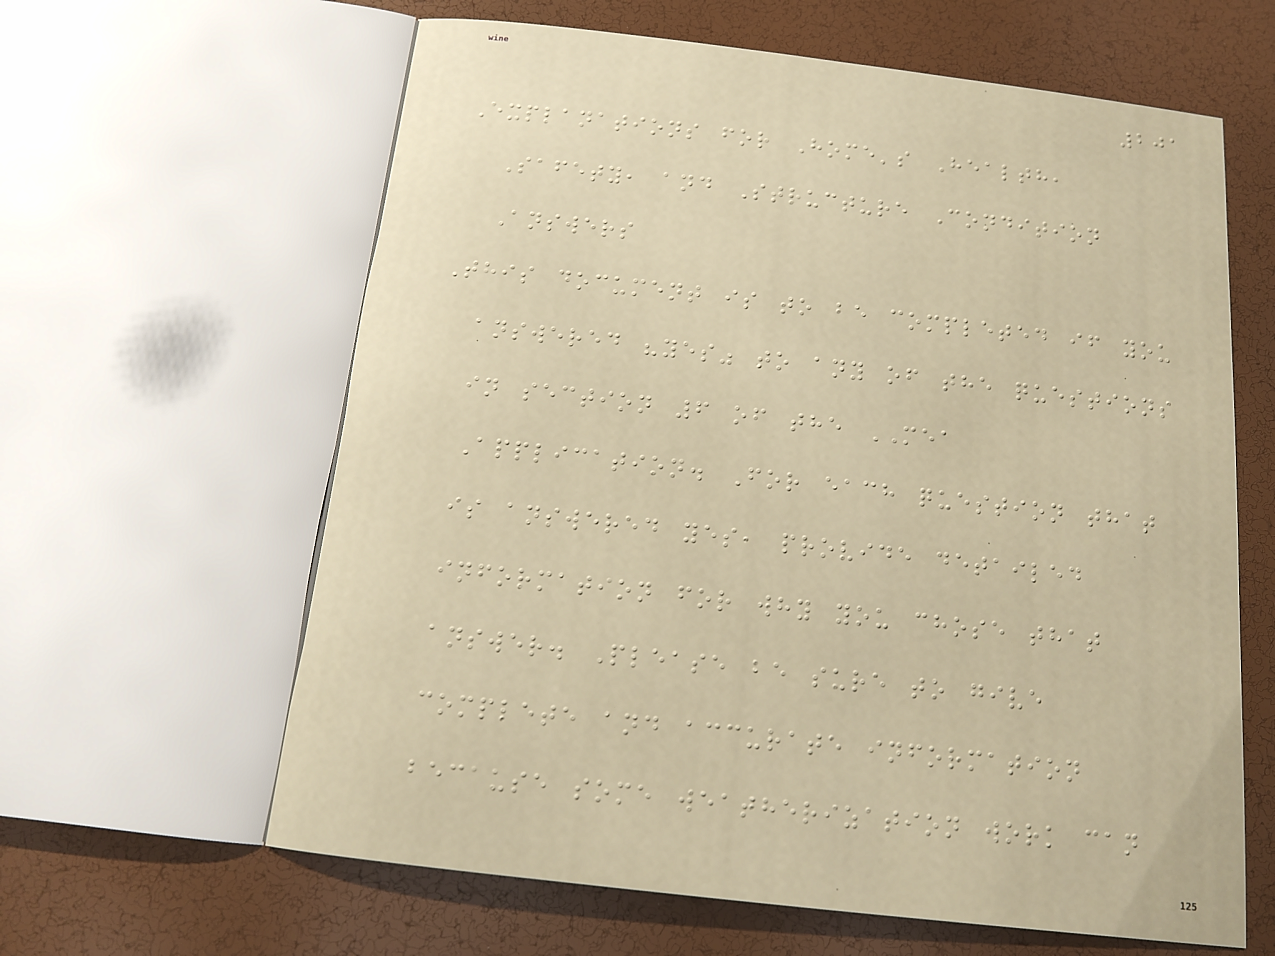201
Explanations for Home's Health,
Safety, and Structure Condition
Answers
This document is to be completed if you
answered "yes" to any of the questions
in section 6 of the MEA
Application. For each question that
is answered yes, provide detailed
information for why you chose that
answer. Please be sure to give
complete and accurate information
because some weatherization work can
